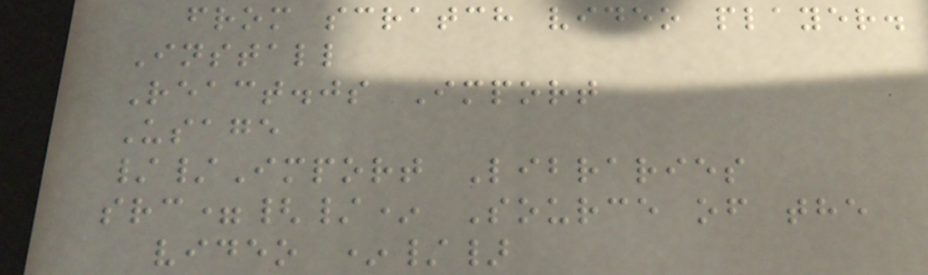from scratch video player.
Install
React.js Import
Usage
//Import Libraries
src={/* Source of the
video */}
